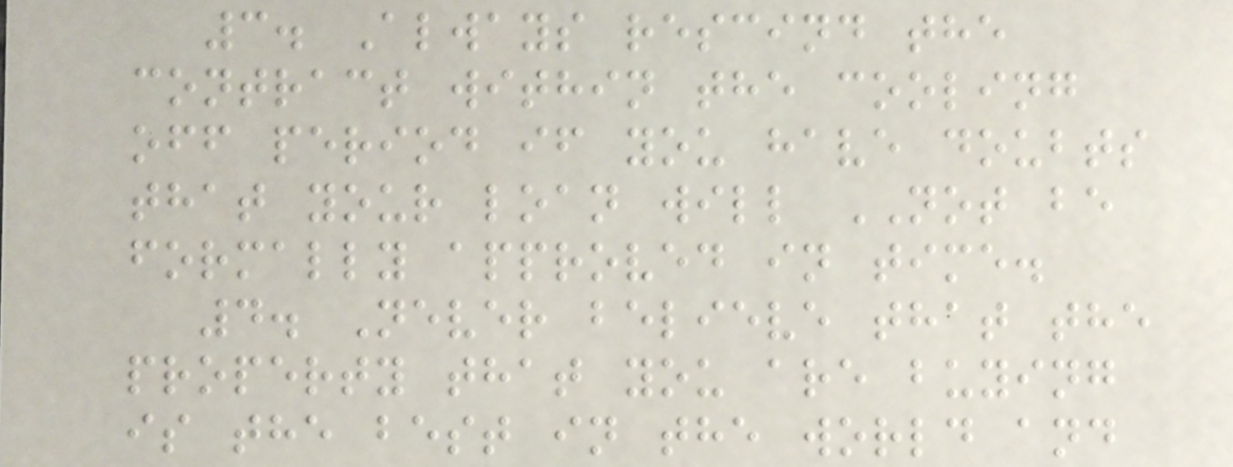3. Always rescind the
contract within the cooling
off period if you have doubts
that your loan will NOT be
formally approved in time.
4. Never believe that the
property that you are buying
is the best in the world and
